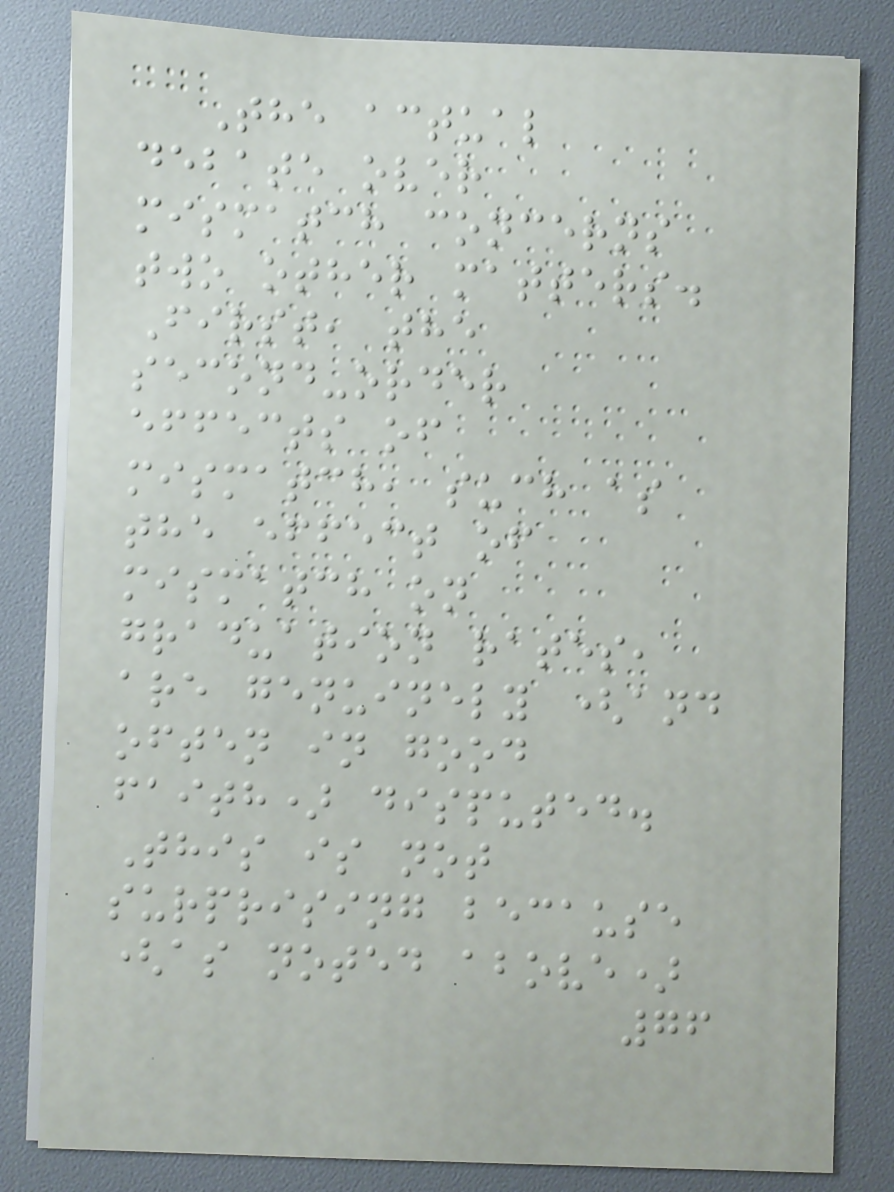The actual
debate over
mismatch concerns
two other matters.
First, the
second-order
effects of
mismatch, such as
the effect of
mismatch on
graduation rates,
are genuinely (and
often in good
faith) disputed.
This is not
surprising because
(as noted above)
76
